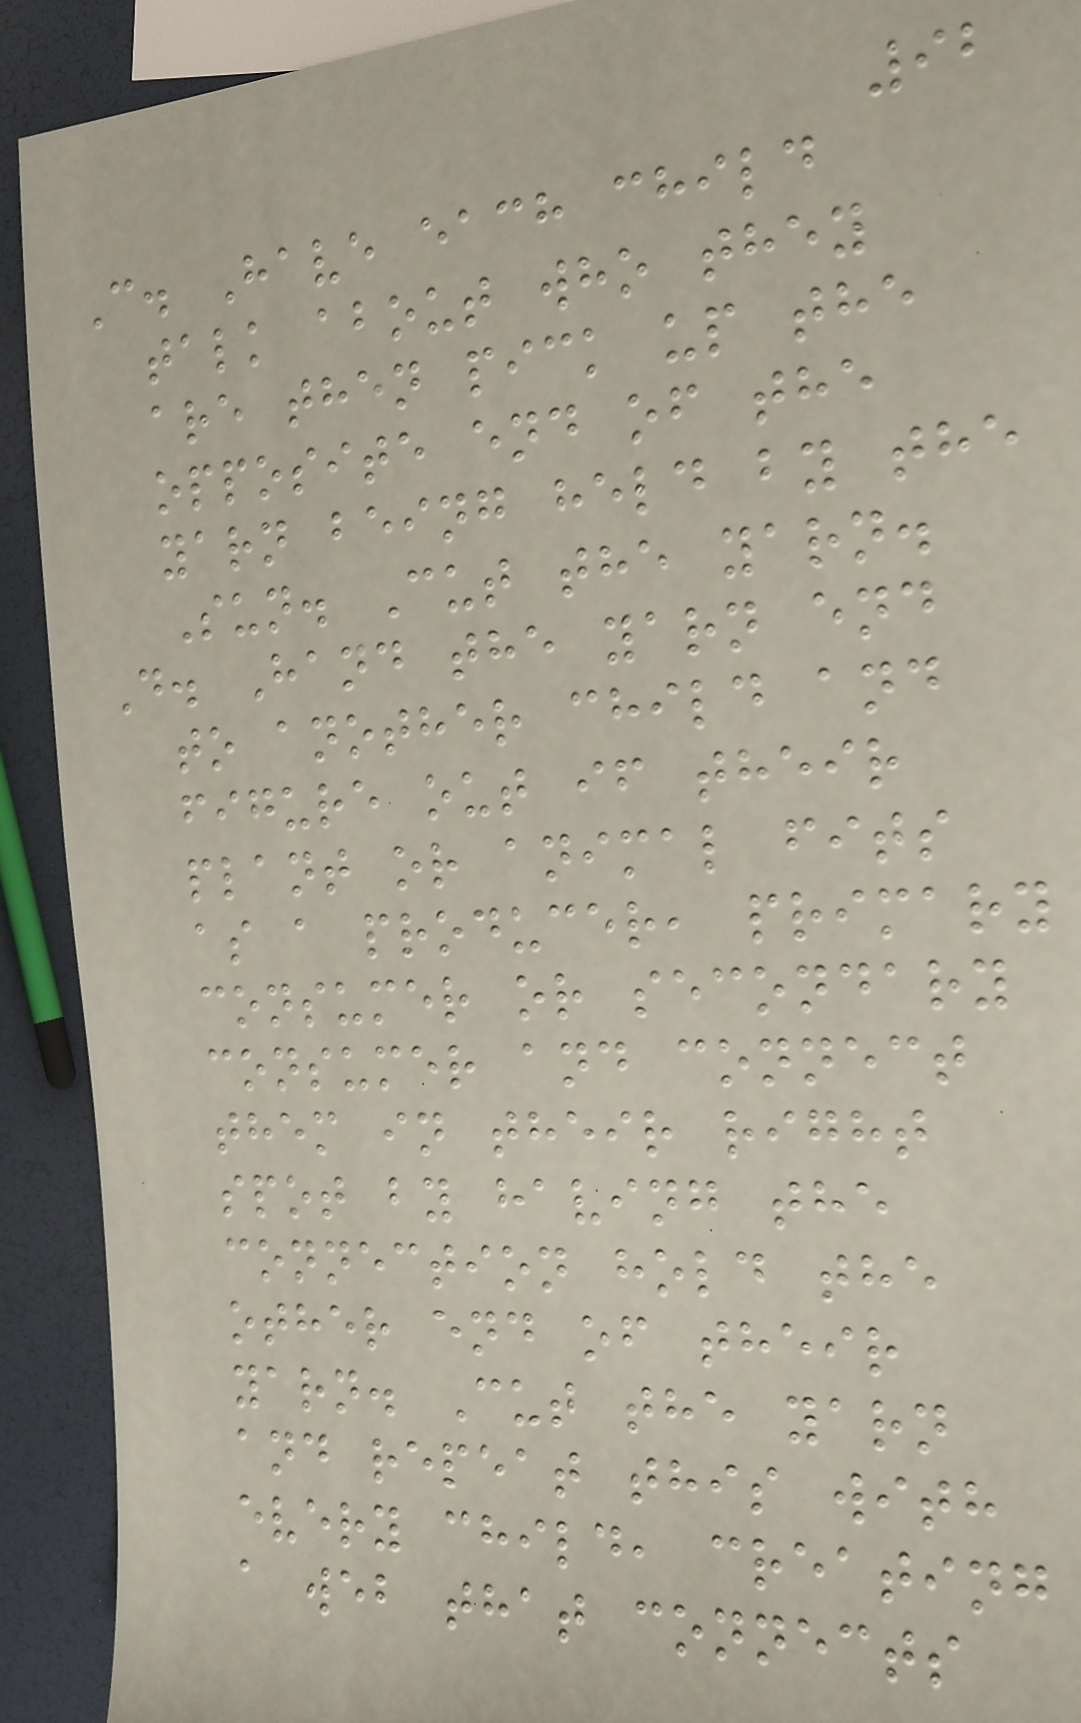92
C. Have each child
talk about who they
are then pick up the
opposite end of the
yarn being held by the
Sun. Cut the yarn.
D. Hand the yarn end
to another child and
figure out if their
plant or animal fits
as a producer, primary
consumer or secondary
consumer and connect
them in their right
spot by having the
connection hold the
other end of their
yarn. Cut the yarn
and repeat this with
every child, creating
a web that connects
